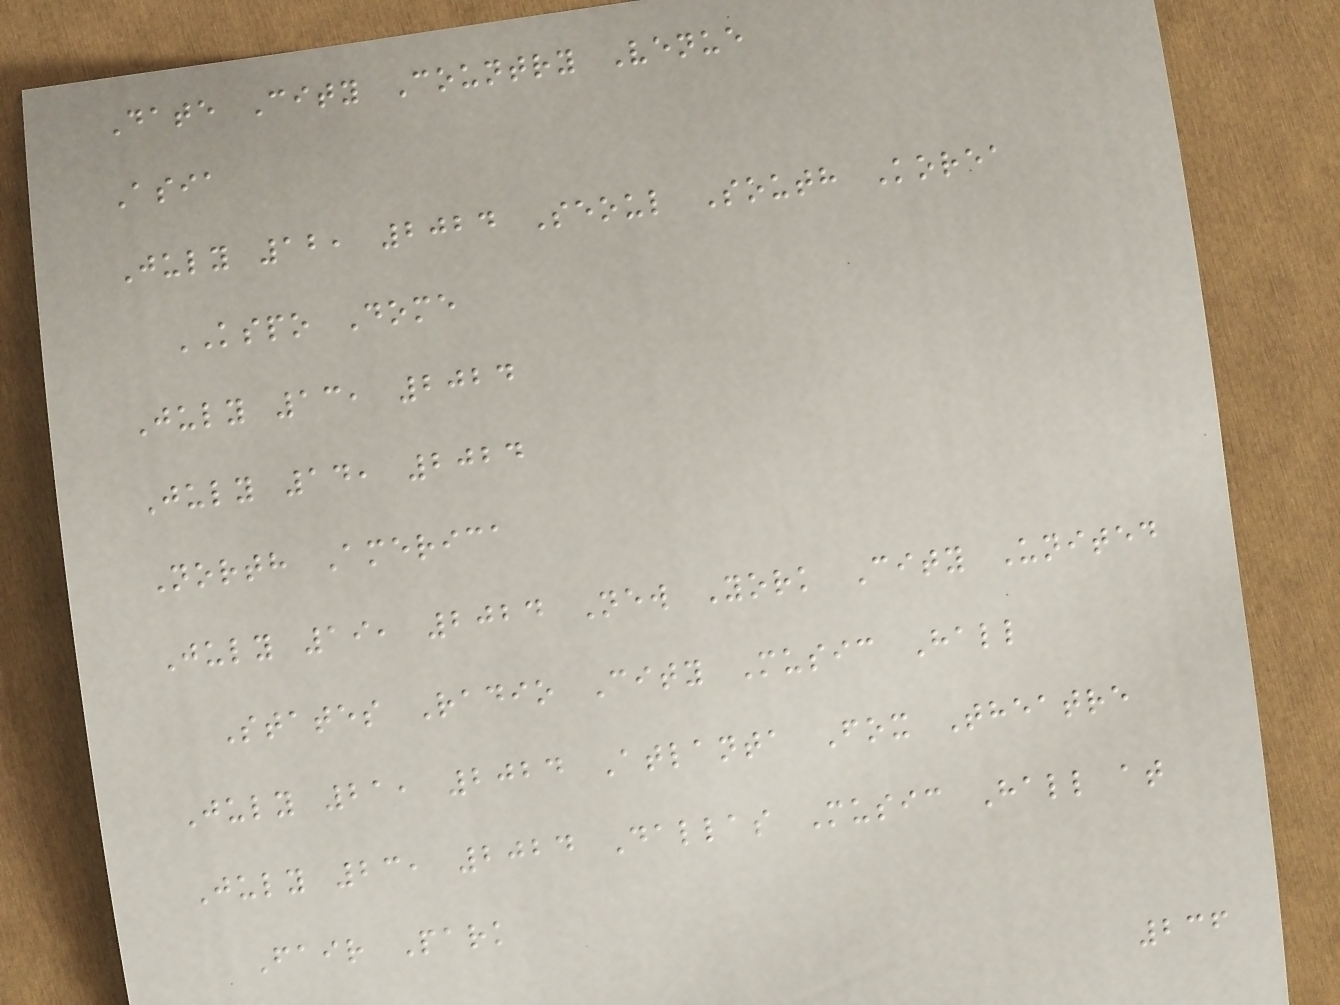Date City Country Venue
Asia
July 12, 2024 Seoul South Korea
KSPO Dome
July 13, 2024
July 14, 2024
North America
July 19, 2024 New York City United
States Radio City Music Hall
July 21, 2024 Atlanta Fox Theatre
July 23, 2024 Dallas Music Hall at
Fair Park
236
